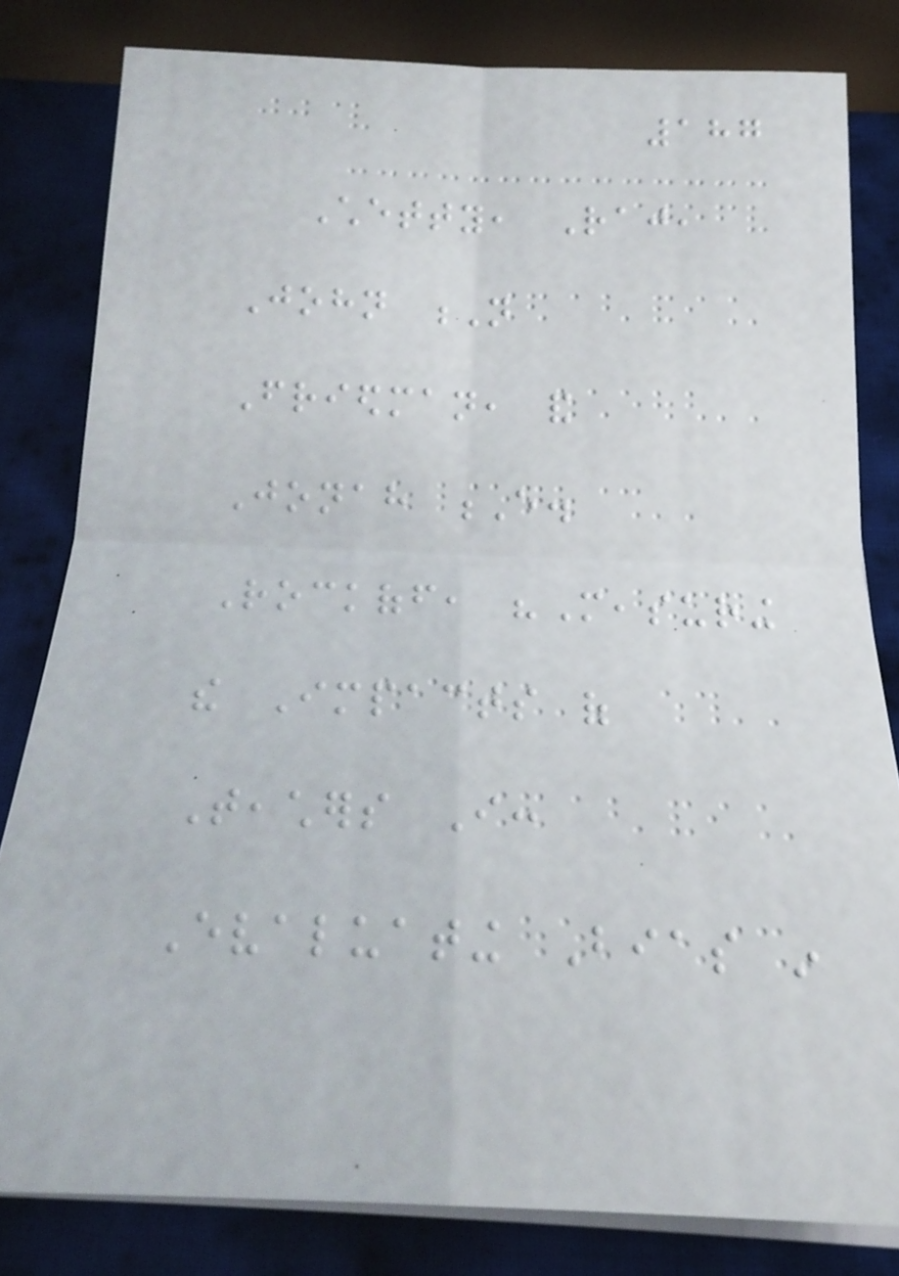187
Chetty, Raj,
John N
Friedman, and
Jonah E.
Rockoff, "Measuring
the Impacts of
Teachers I:
Evaluating Bias in
